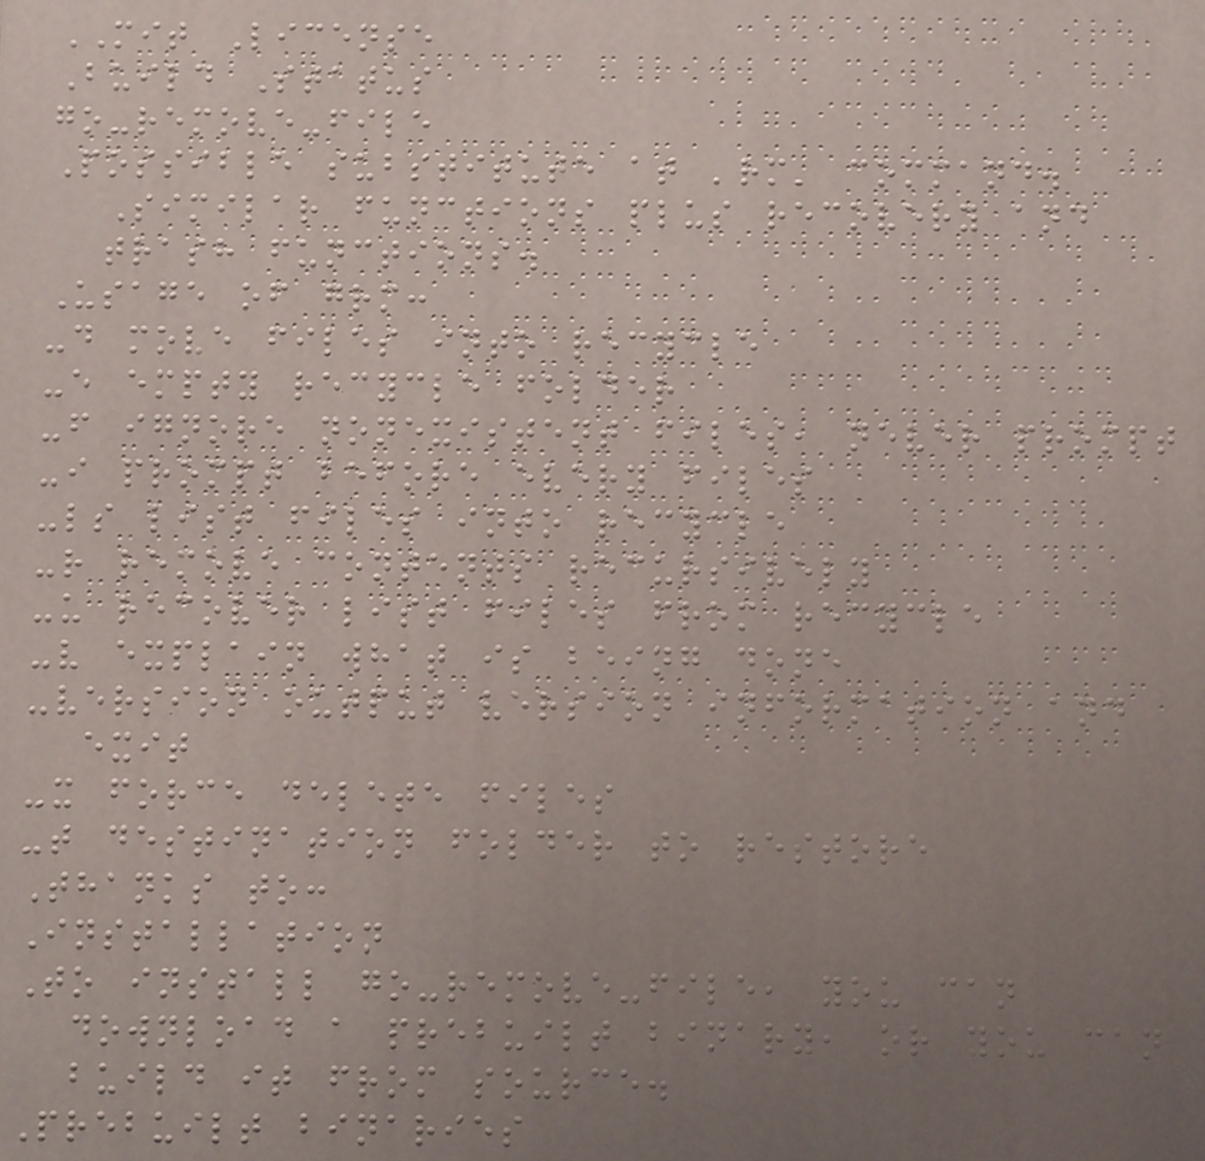MIT License
Build Status
go-remove-file
Possible substitute at 'rm' command.
Similar functions plus recovery and
trash functions.
Usage of grm:
-d move files into recycle
-e empty recycle folder
-f ignore nonexistent files, never prompt
-i prompt before every files
-ls list files into recycle
-r remove contents recursively
-u recover list files from recycle
-v explain what is being done
-version output version information and
exit
-x force delete files
-t destination folder to restore
Thanks to:
Installation
To install go-remove-file, you can
download a prebuilt binary, or you can
build it from source.
Prebuilt binaries
